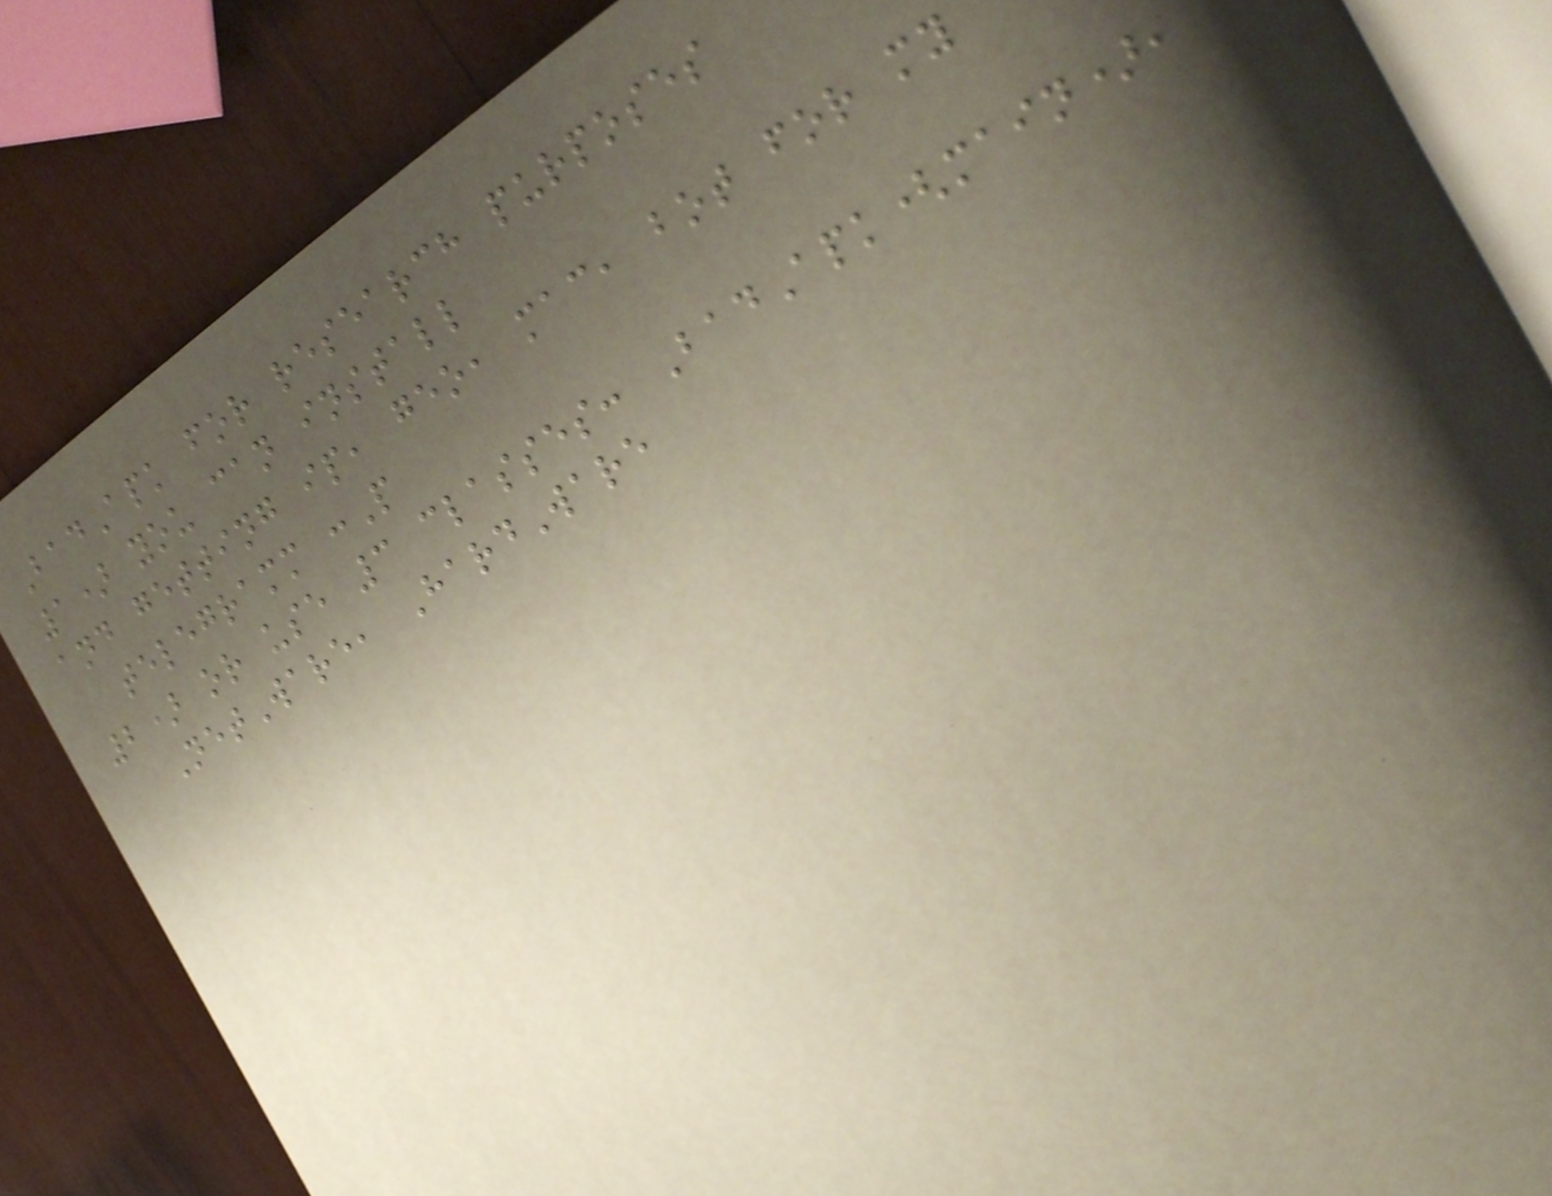BadApk for research purposes
1) you can install
and getting ip, geo, mac, bot for my
telegramm :P
2) or use 3 classes: BadApk(main),
NetWare, HardWare
